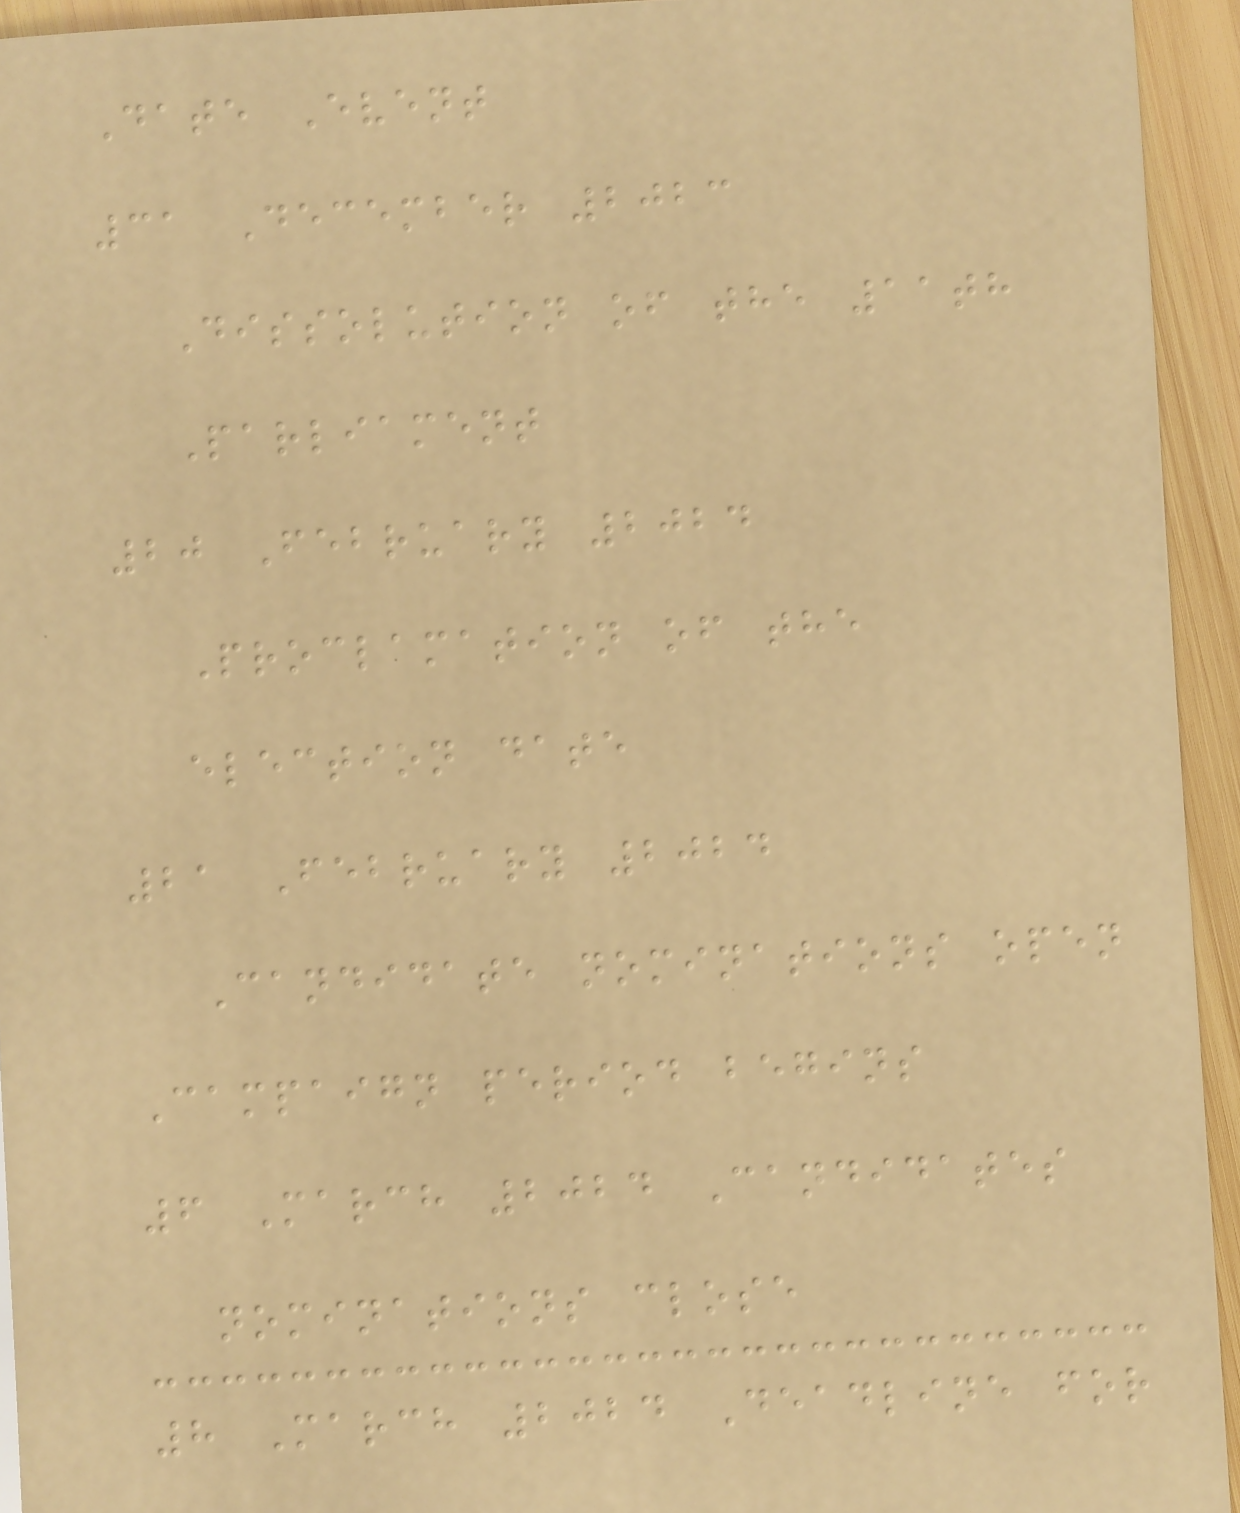Date Event
31 December 2023
Dissolution of the 11th
Parliament
20 February 2024
Proclamation of the
election date
21 February 2024
Candidate nominations open
Campaign period begins
6 March 2024 Candidates
nominations close
8 March 2024 Deadline for
